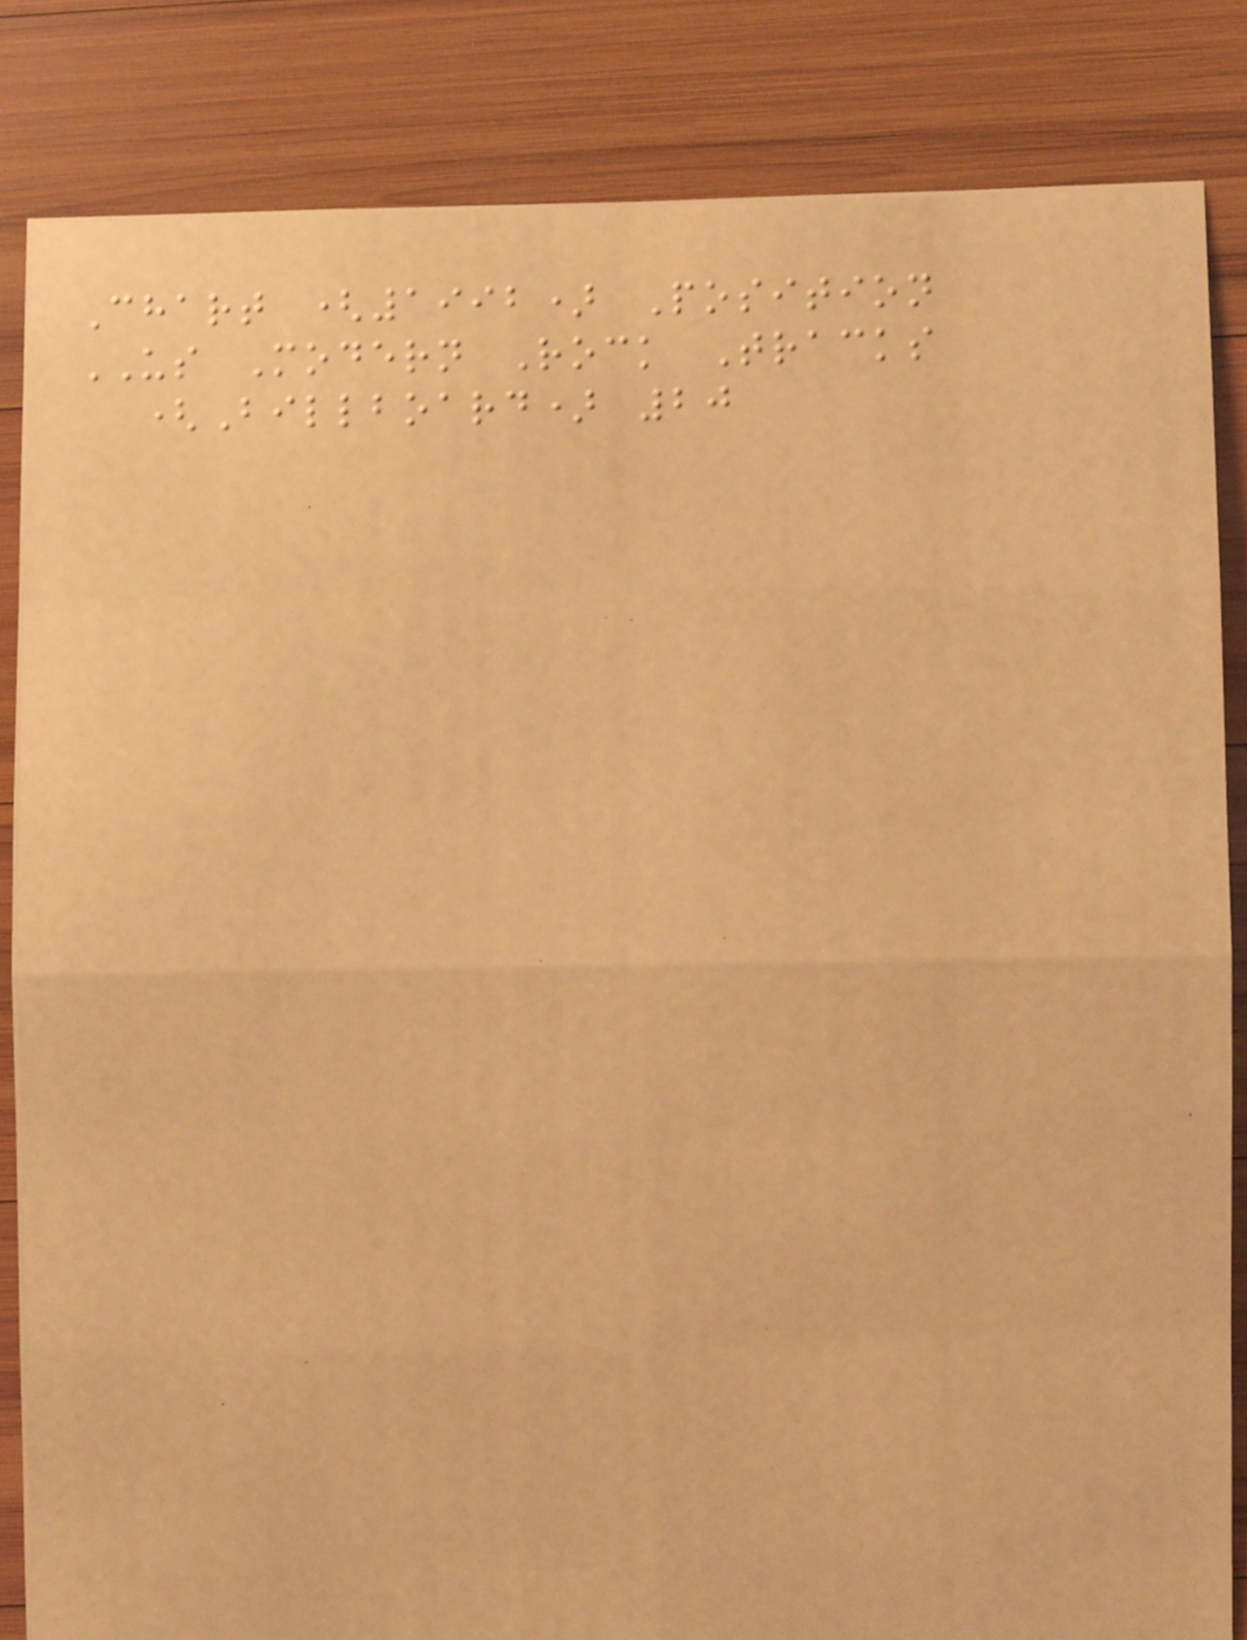Chart (1992) Position
US Modern Rock Tracks
(Billboard) 20
